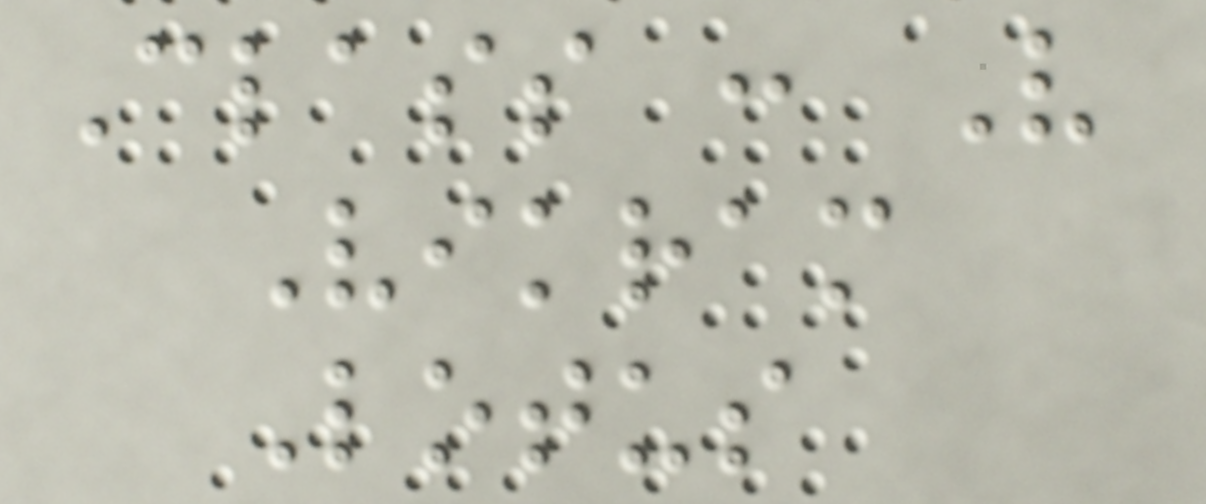Class : V
Vikram
Lotus
